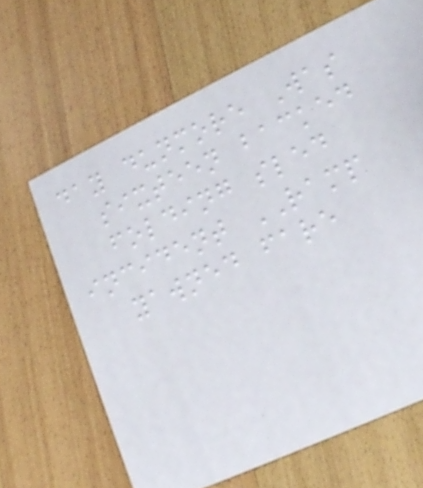day dunmore Was
sixteen backed
folding sled
incident RAMP
yawned fare
